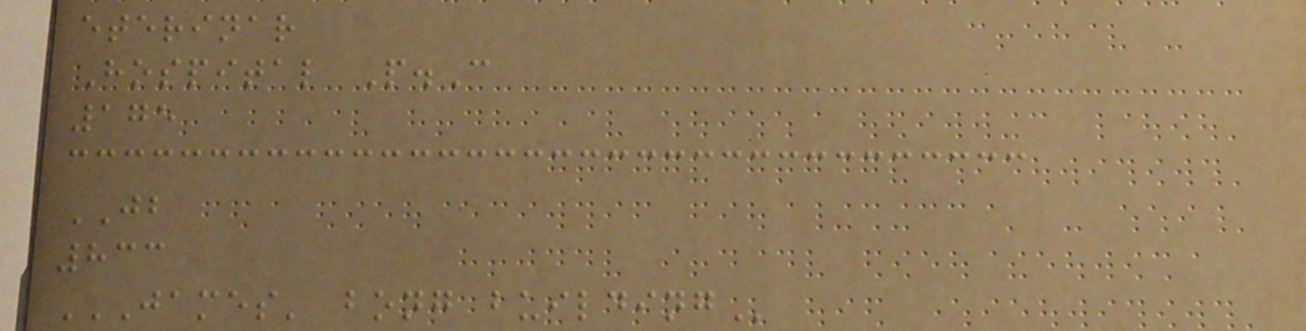eterinar
Hospital P.C
175
JB
833
JAMES' BONG BUILDING
